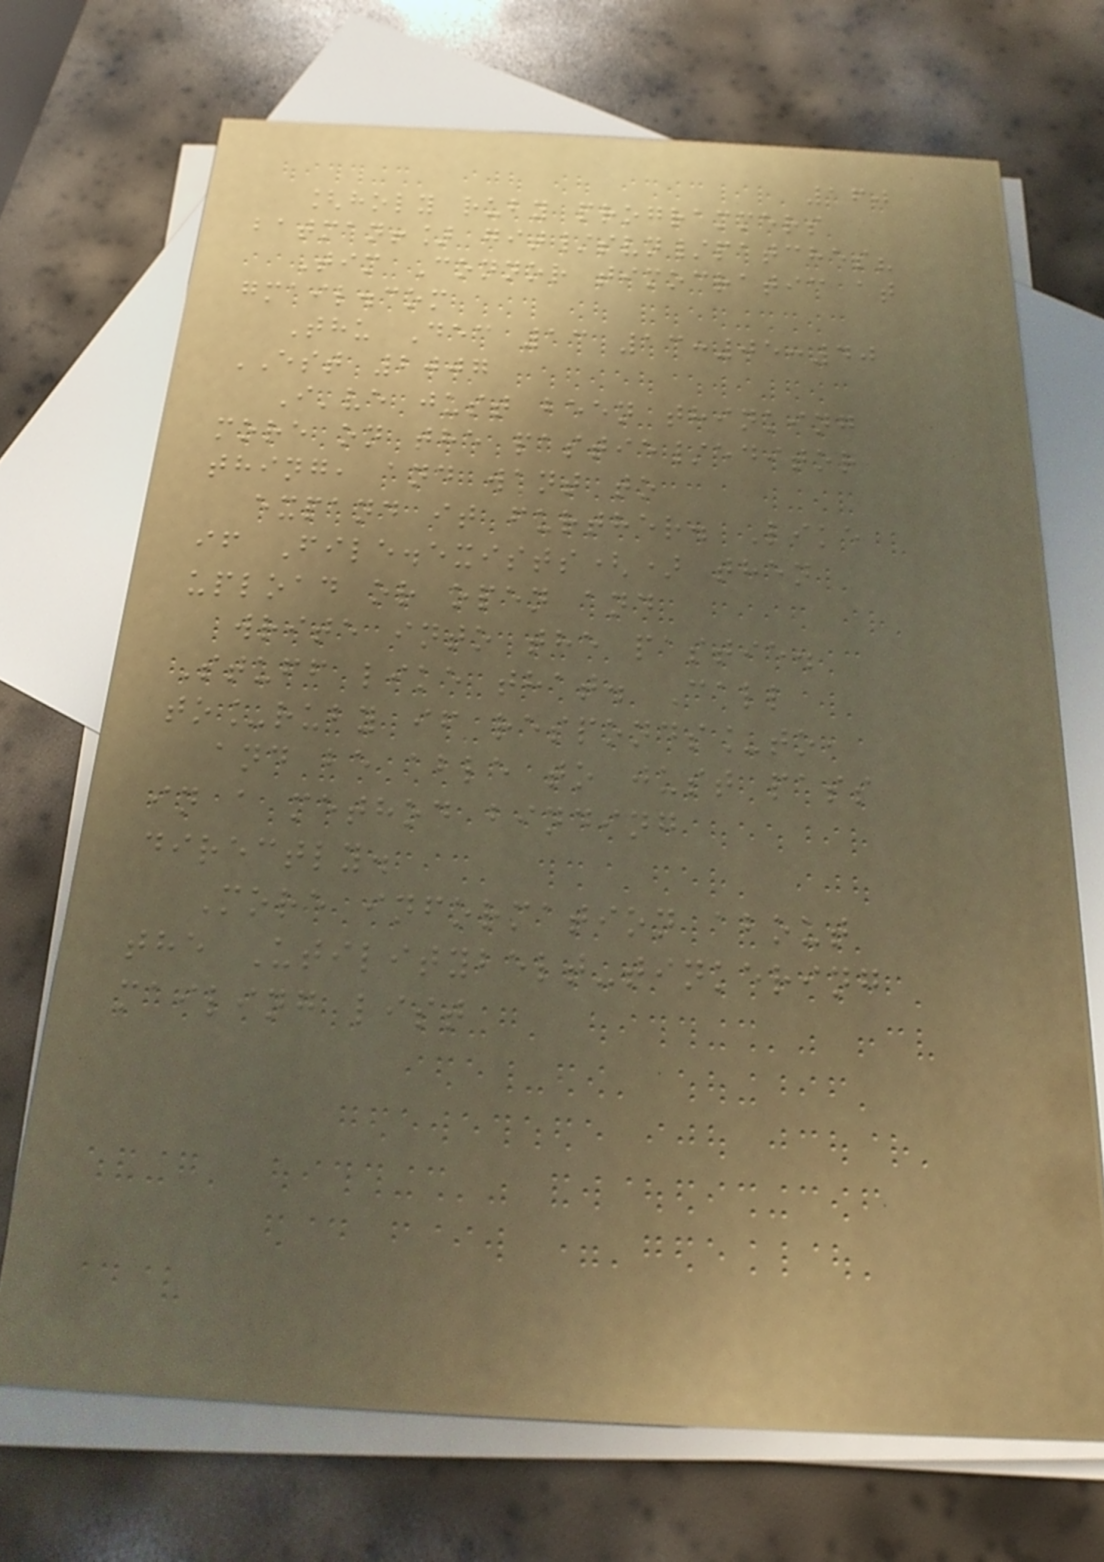160
[holy ruby programmers
batman!] git/svn/patches?
Tim Connor timocratic at
gmail.com
Thu Dec 13 13:05:40
EST 2007
I've just been thinking
more on the pastie/editor
thing, and want to
expand it further. Like
if File.exists() then
upload or open and
write into the pastie.
Stuff like that. Call
to_ruby if responds_to,
and be able to just pass
in a method binding
directly.
More information about
the Utilitybelt-tinkering
mailing list
